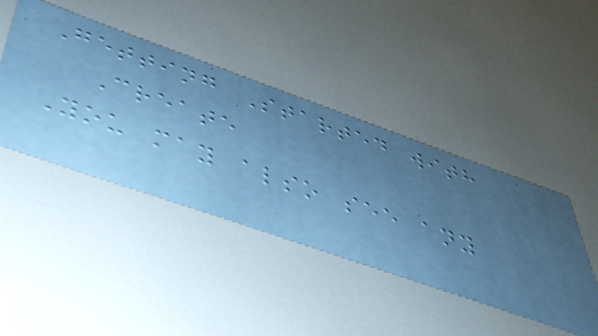Getting Started with
Create
You may also see any
